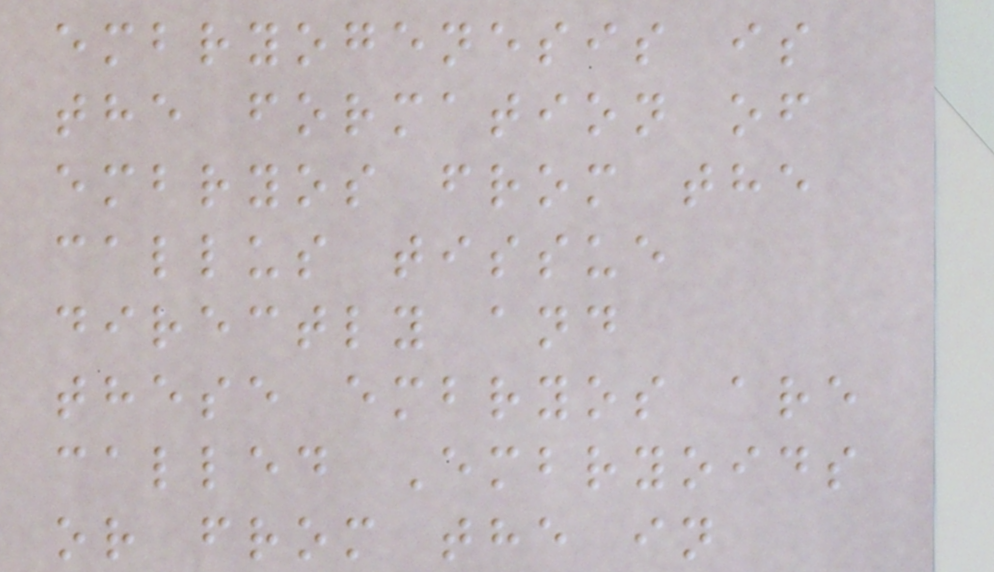embryogenesis is
the formation of
embryos from the
callus tissue
directly and
these embryos are
called Embryoids
or from the in
